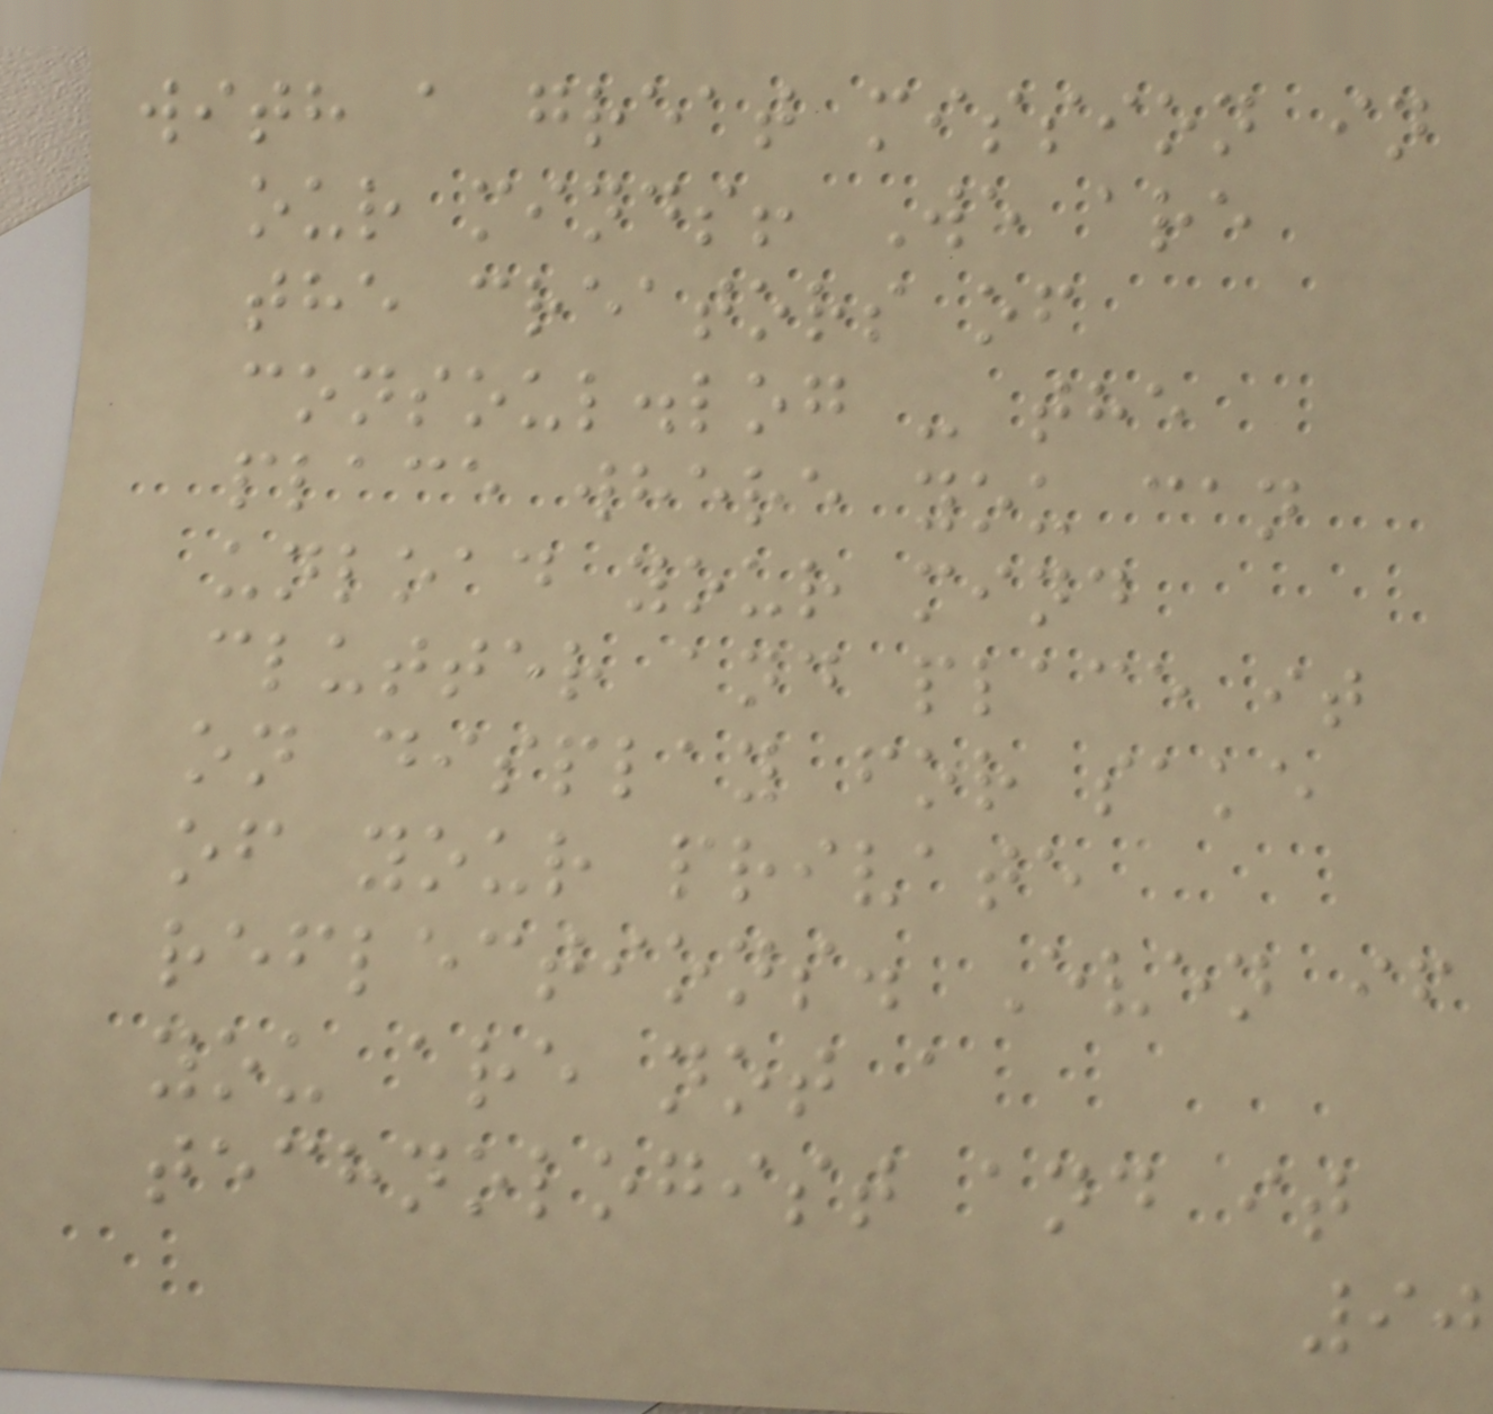with a great mission in
our minds! We are
the creators of
consoul.log - the
place where you can
unload your mind
clutter and place it
on display for sake
of your private
reflections. Even if
you are not a
technologist and it
90
